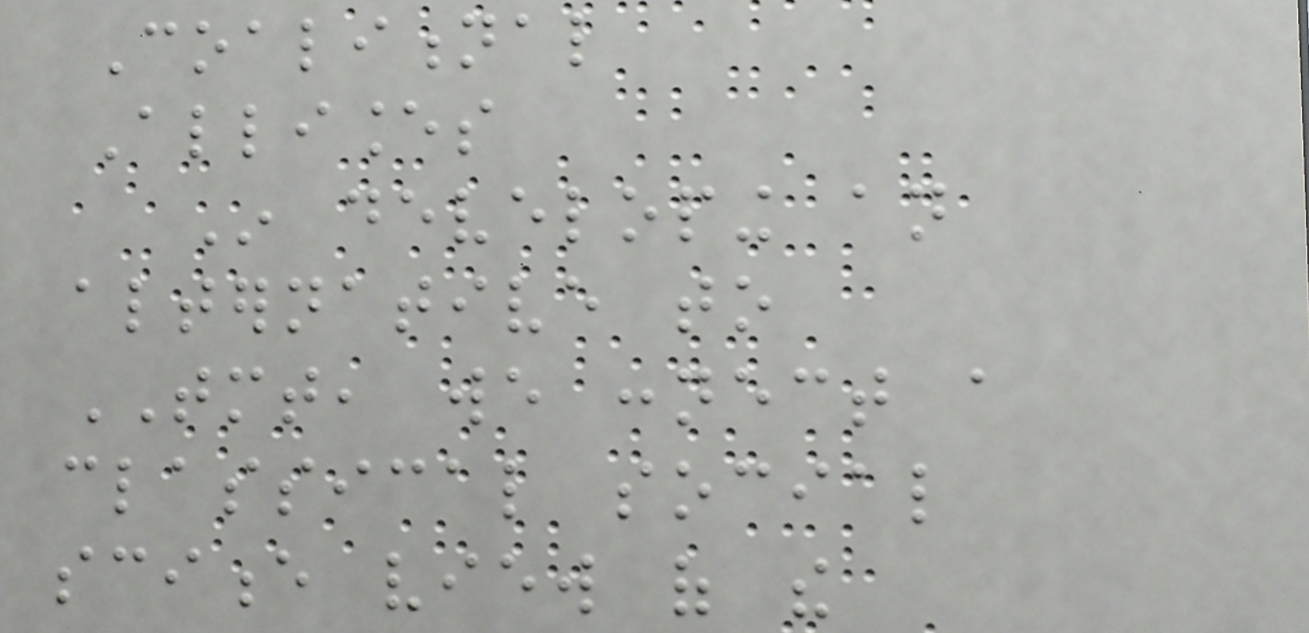Coalitional
Alliances
In developing an
alternative to
TMT, we connect a
classical social
science view of the
